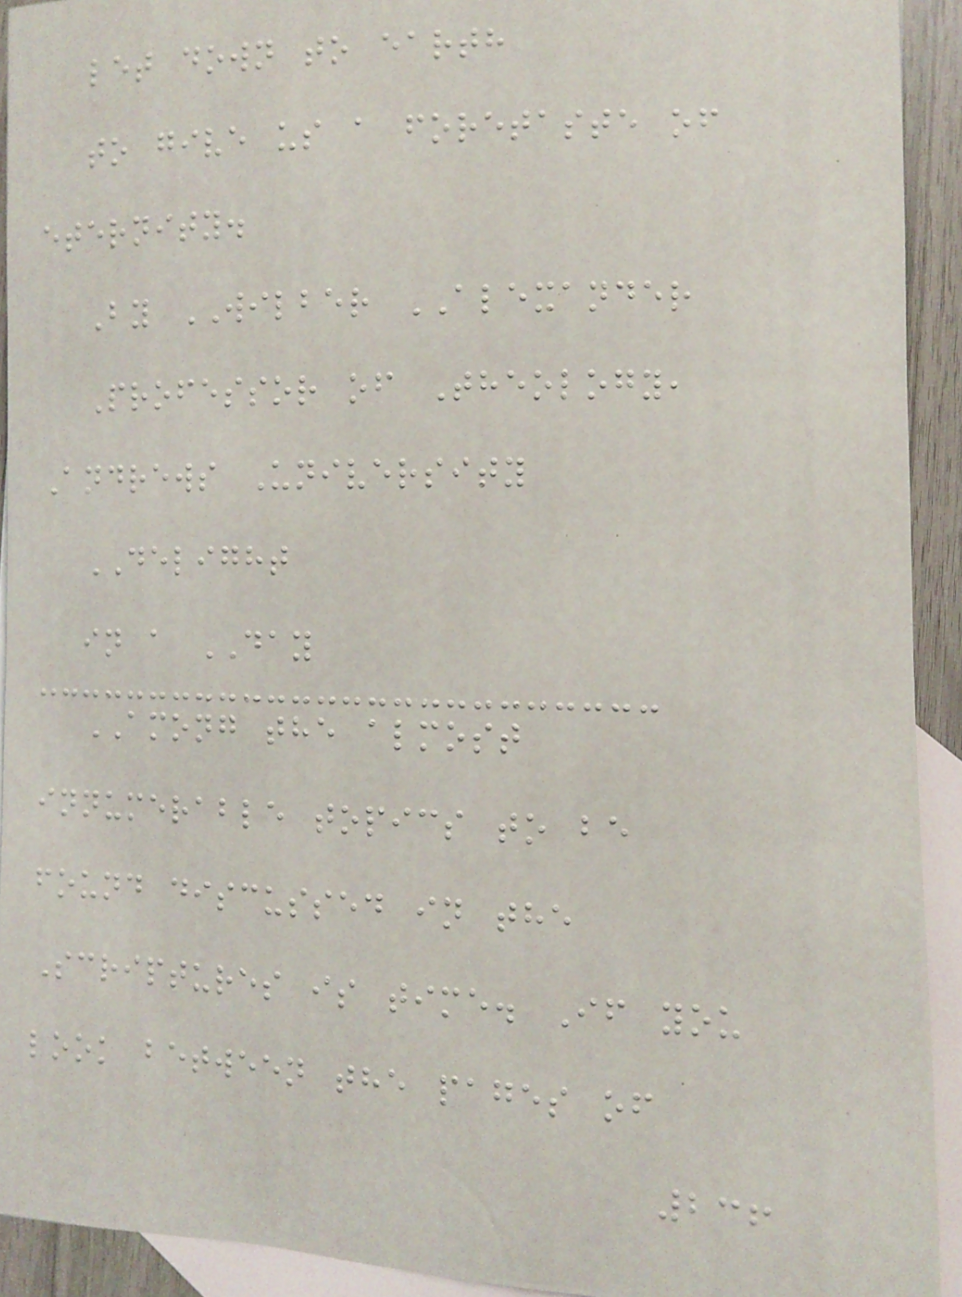let down to earth
to give us a foretaste of
eternity.
By WILBER ALEXANDER
Professor of Theology,
Andrews University
DELIGHT
in a DAY
AMONG the almost
innumerable topics to be
found discussed in the
Scriptures is time. If you
look between the pages of
236
